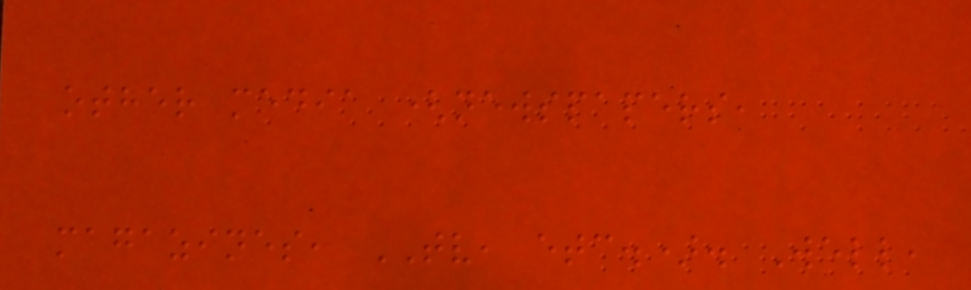other media (newspapers,
magazines, TV, etc.). Well,
